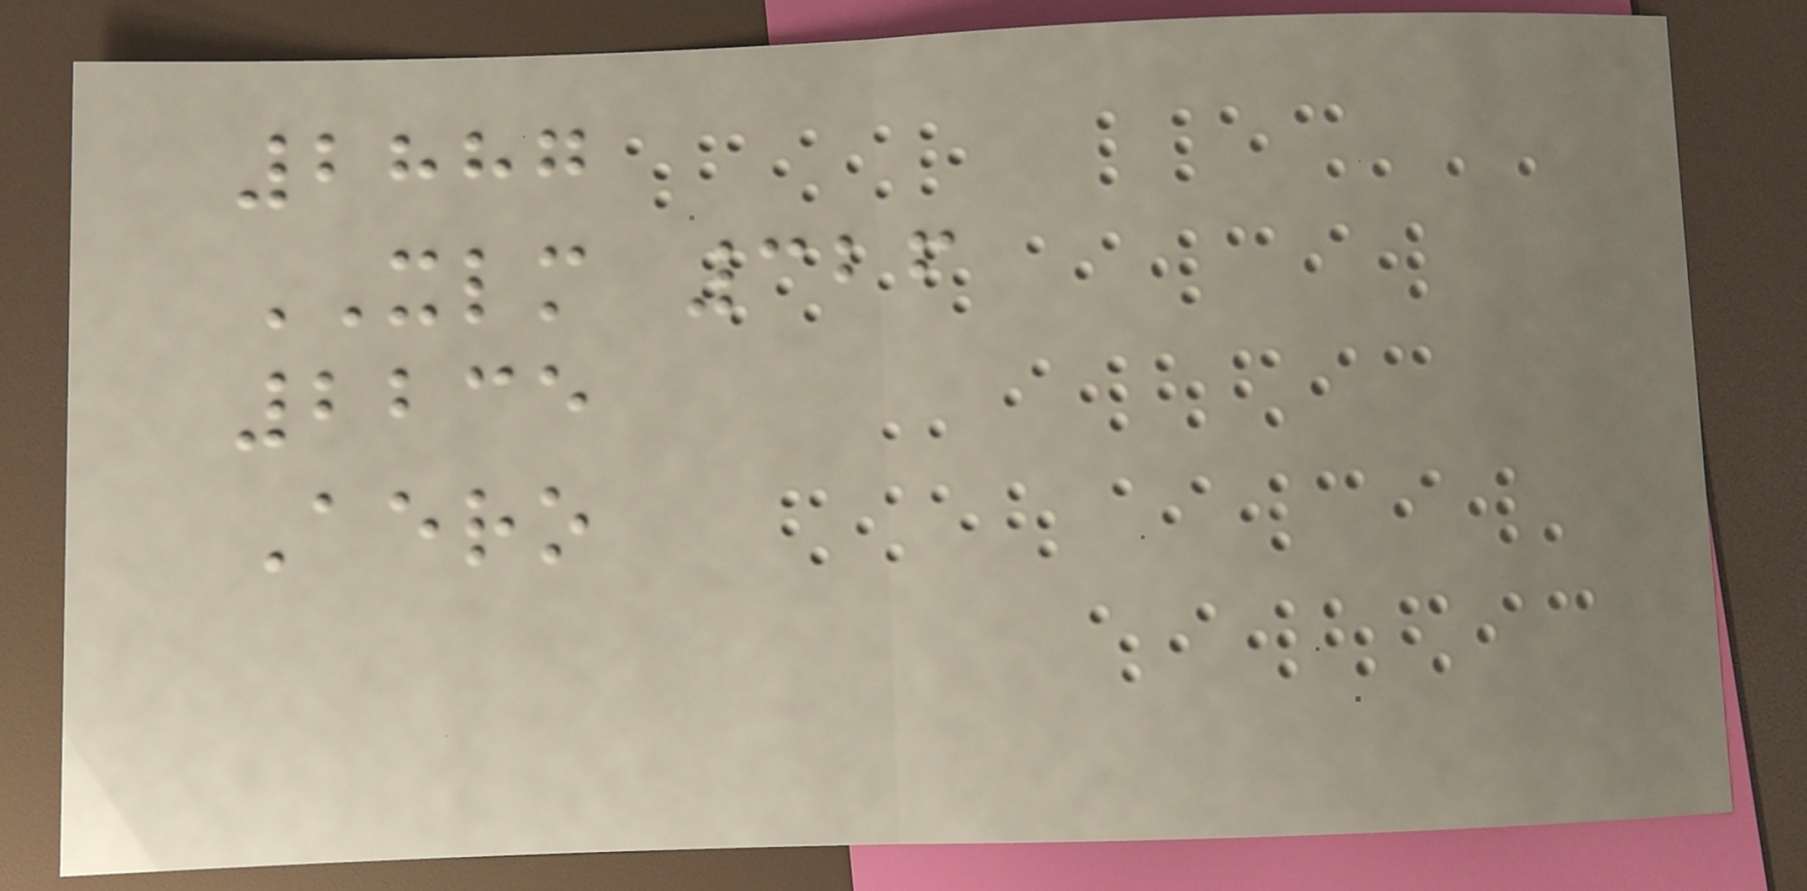2887
XLM 326
2235
Aero
